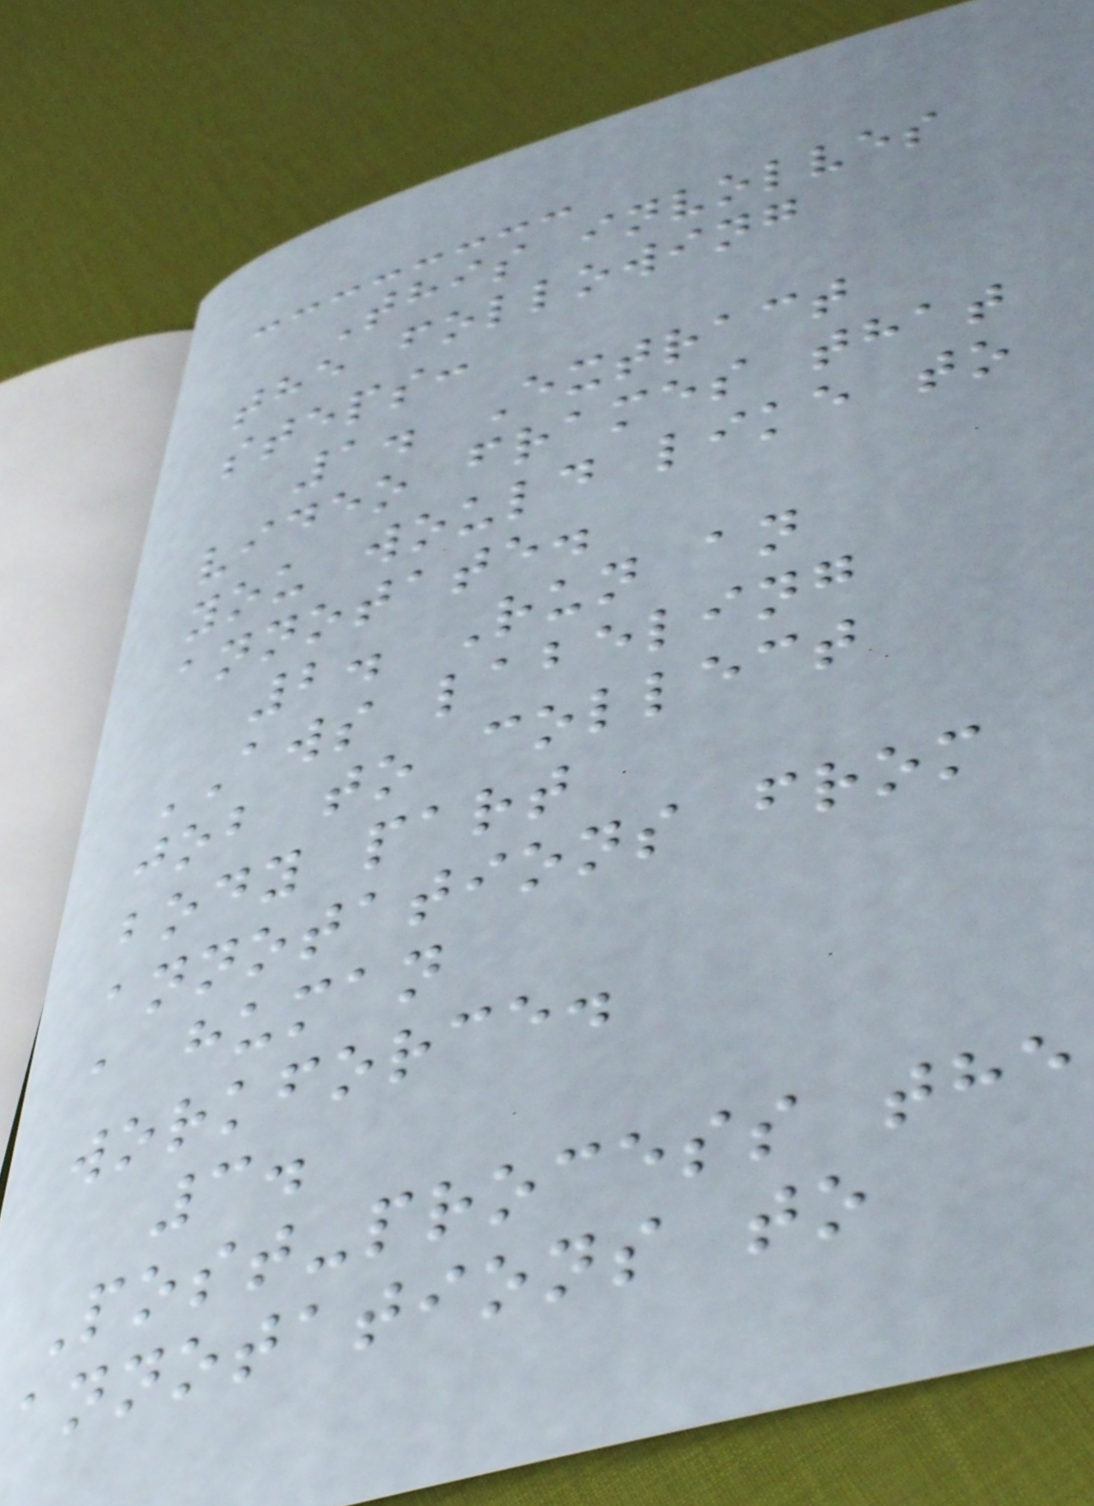This involves
the following
steps:
1. Extract
video frames that
you would like to
annotate.
2. Run an
AWS labeling
job to collect
body part
annotations from
a human
workforce.
3.
Post-process the
annotations to
